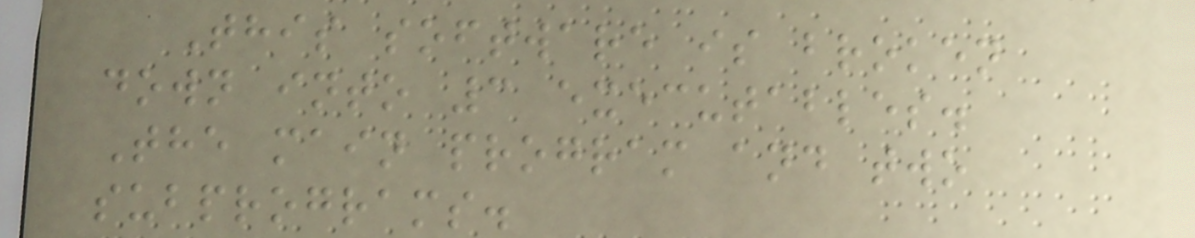This software is broken
down into 3 executables.
The main program and two
subprograms.
